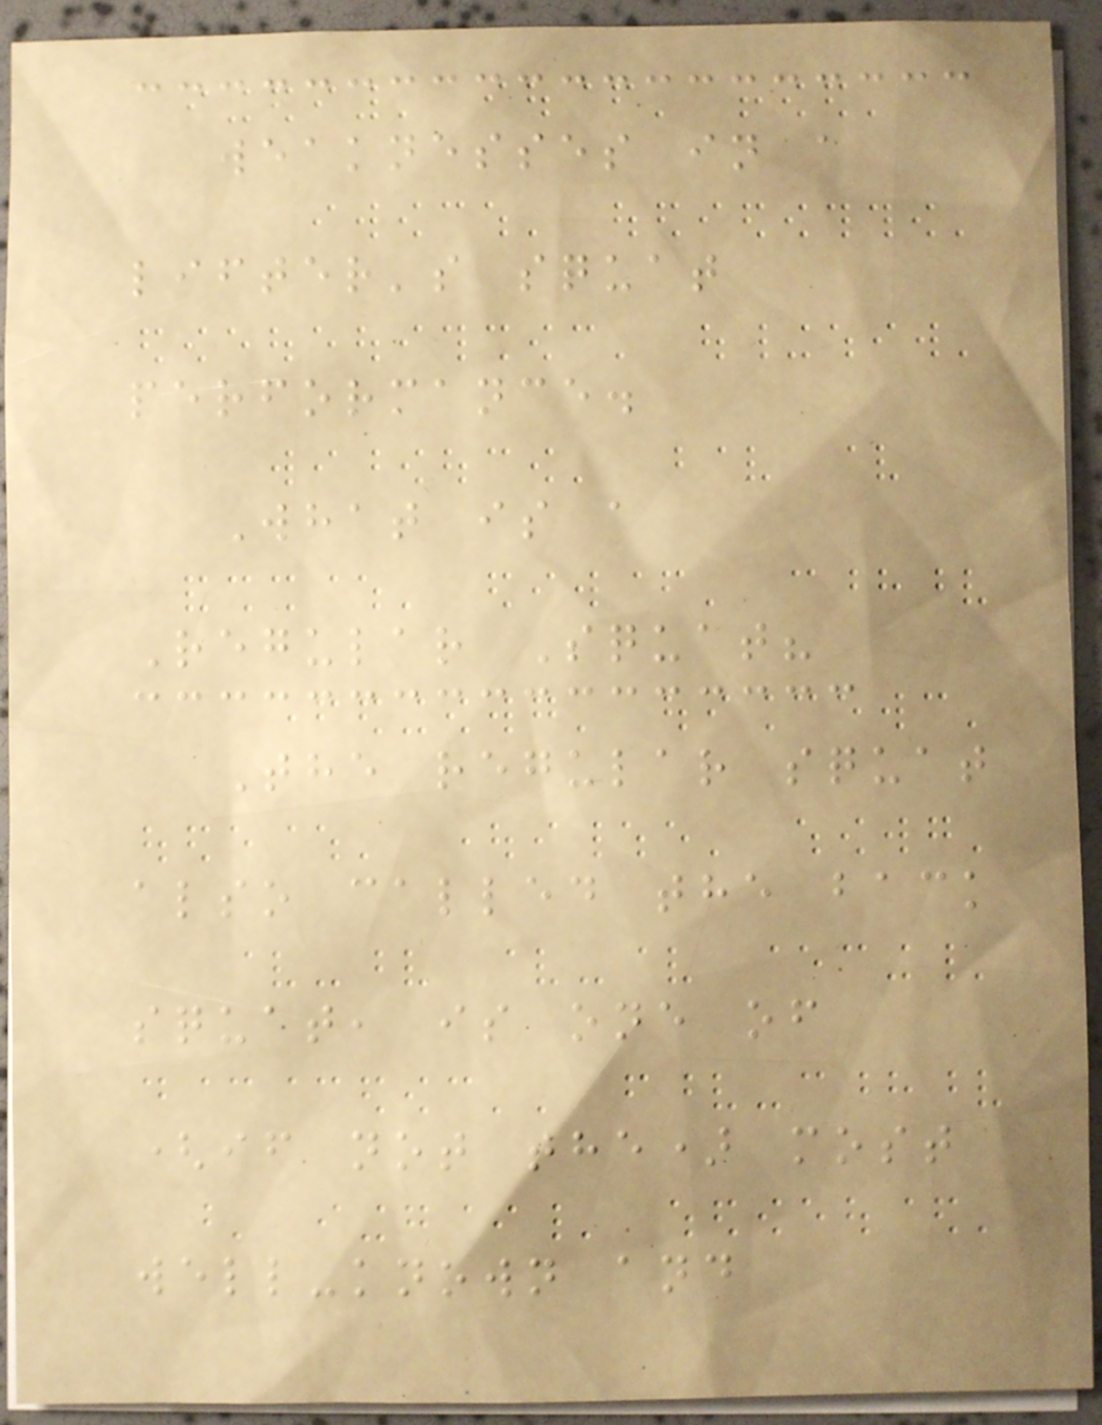weaknesses in a
lifter's squat
performance.
What is a
Regular Squat?
The regular squat
also called the back
squat, is one of
(if not the) most
well-known and
